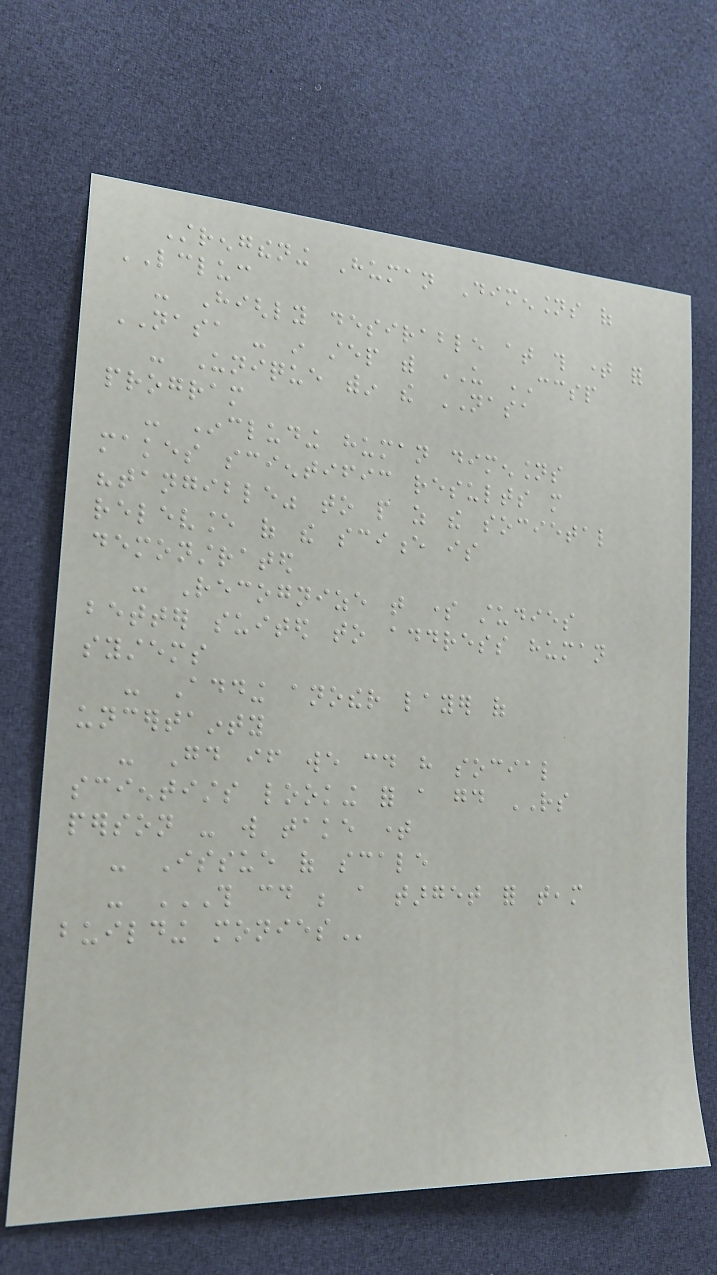Strengthening Human Dimensions of
LCLUC
- Highly desirable at this time for
NASA - in step with US CCSP
- Unique within the NASA
program
- Including human dimensions
makes scientific results more
"tangible" to people as the societal
relevance of the science is
demonstrated
- Recognize that some studies
better suited to address human
systems
- Adding another layer of
uncertainty
- Good if we could have social
scientists looking for a good RS
person - will take time
- Issue of scale
- THIS COULD BE A TARGET FOR TEAM
BUILDING MONIES
